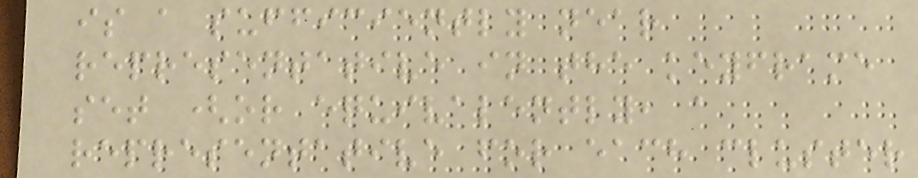is a sufficiently near
representative in the keyframe
set (or equivalently, a
representative for each cluster
